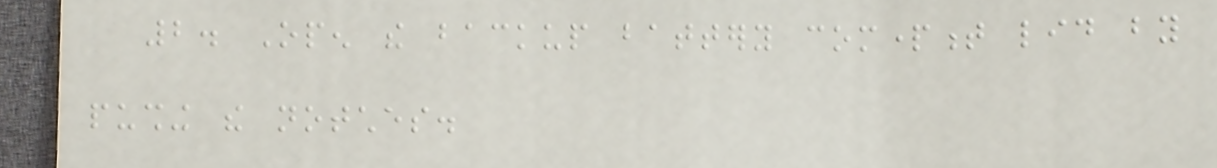2. Open the backup battery compartment lid by
pushing the notches.
